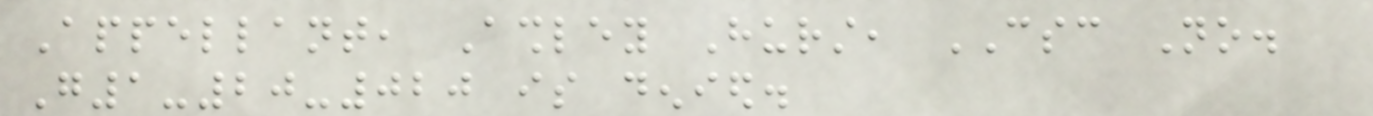Appellant, Ashley Hurst, CSC No.
G1-20-020 is denied.
